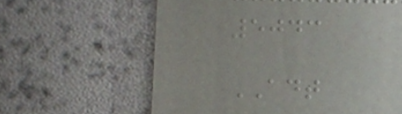5043
ADT
